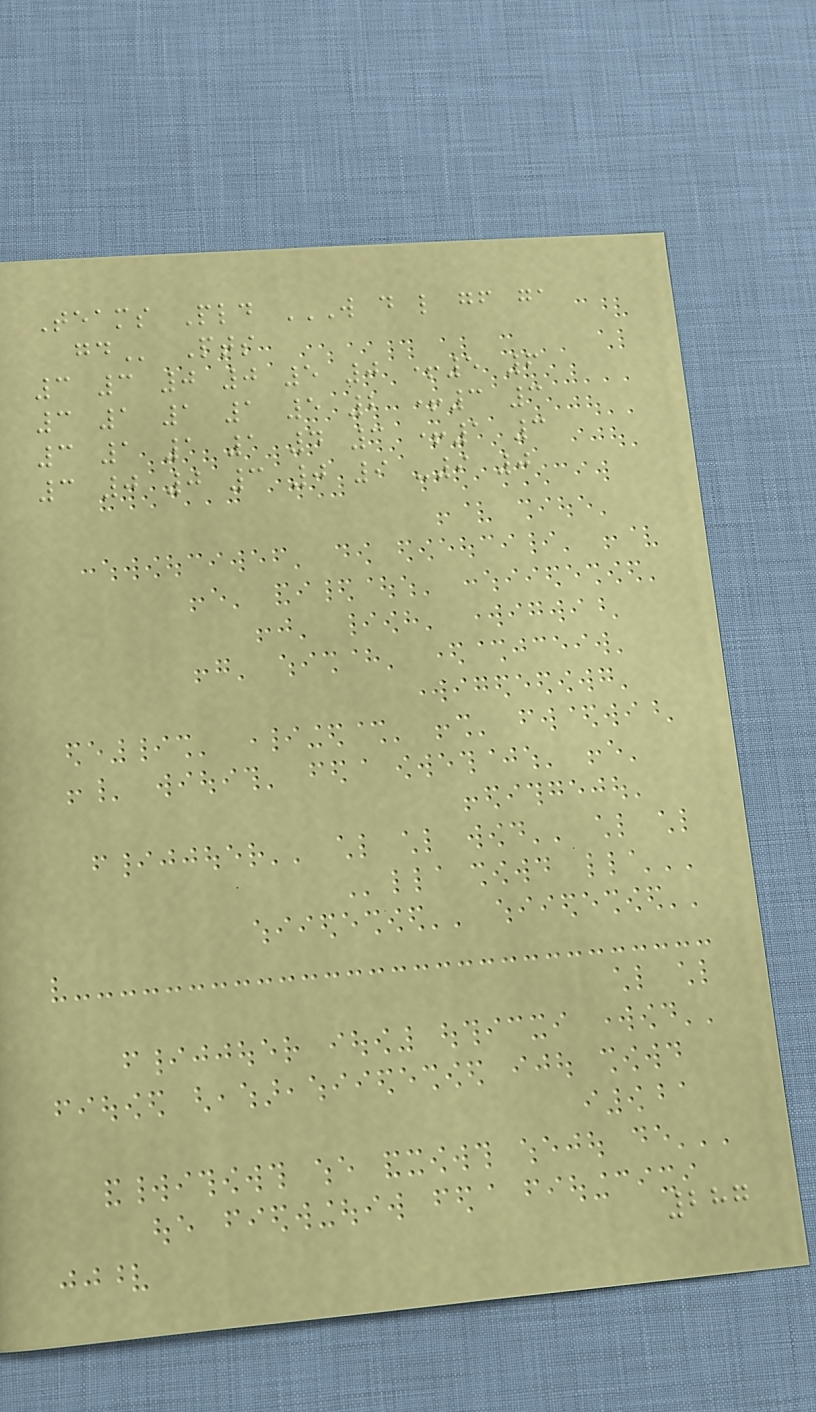Teams Pld W D L GF GA
GD Pts
3 3 0 0 5 0 +5 6
3 1 1 1 5 2 +3 3
3 1 1 1 4 3 +1 3
3 0 0 3 0 9 -9 0
287
